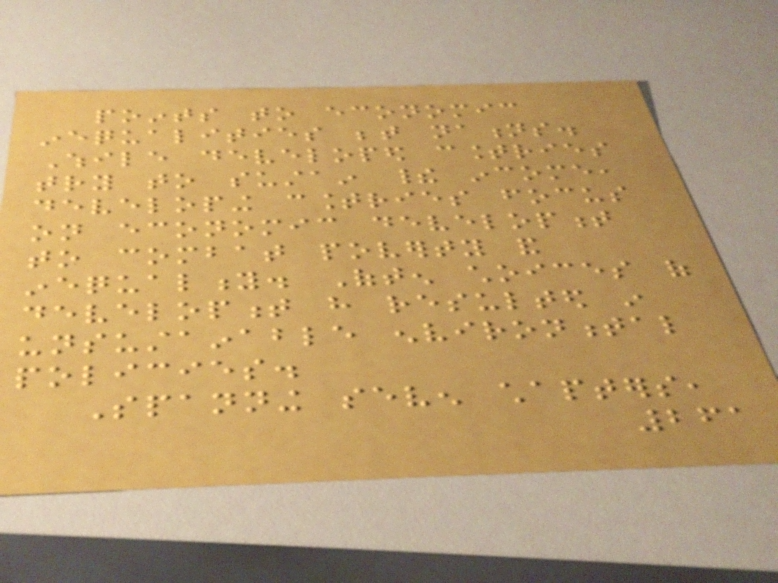points to economic
inequalities between nations.
While developed countries
try to sustain their income,
developing countries focus
on economic development
to combat poverty and
inequality. Often choices of
development have resulted in
unsustainable environmental
policies.
Spanning seven chapters,
261
